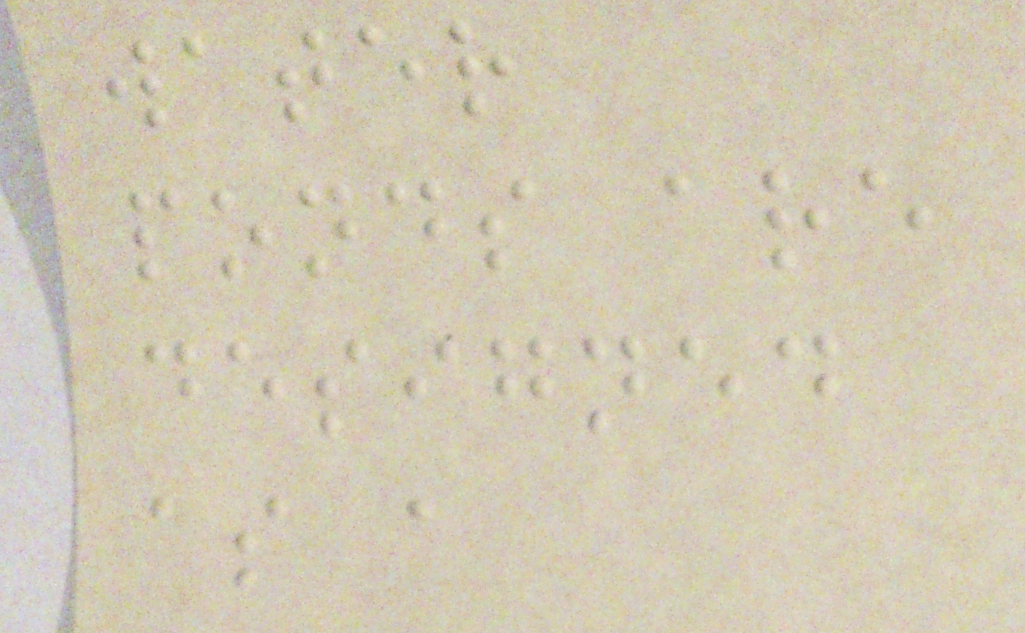water
ponds are
designed
as a
